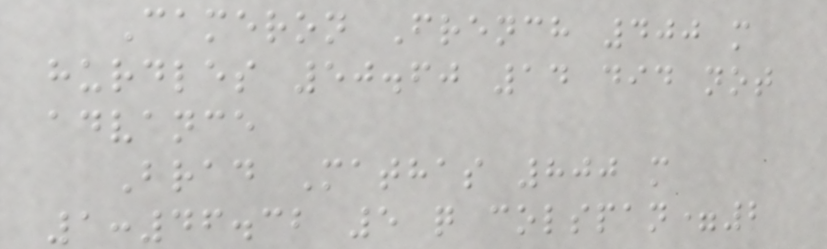Cameron French 400 m
hurdles 50.60 14 did not
advance
Brad Mathas 800 m
1:46.32 5 q colspan=2
